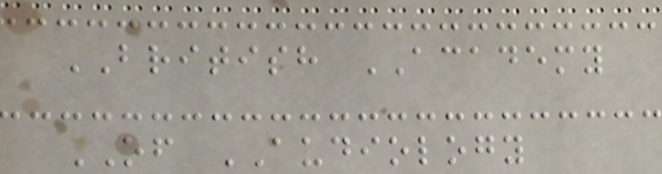BRITISH ACADEMY
OF AUDIOLOGY
